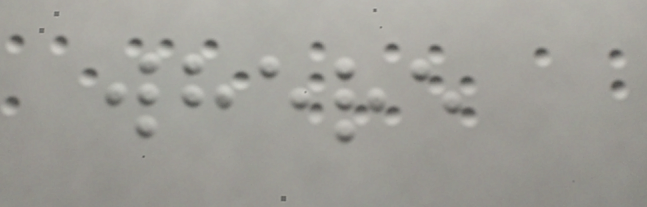where
